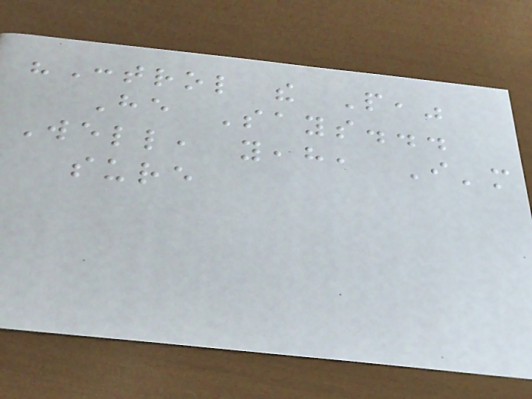"Control the People,"
He Says...
Well, yeah, I'm
sure
